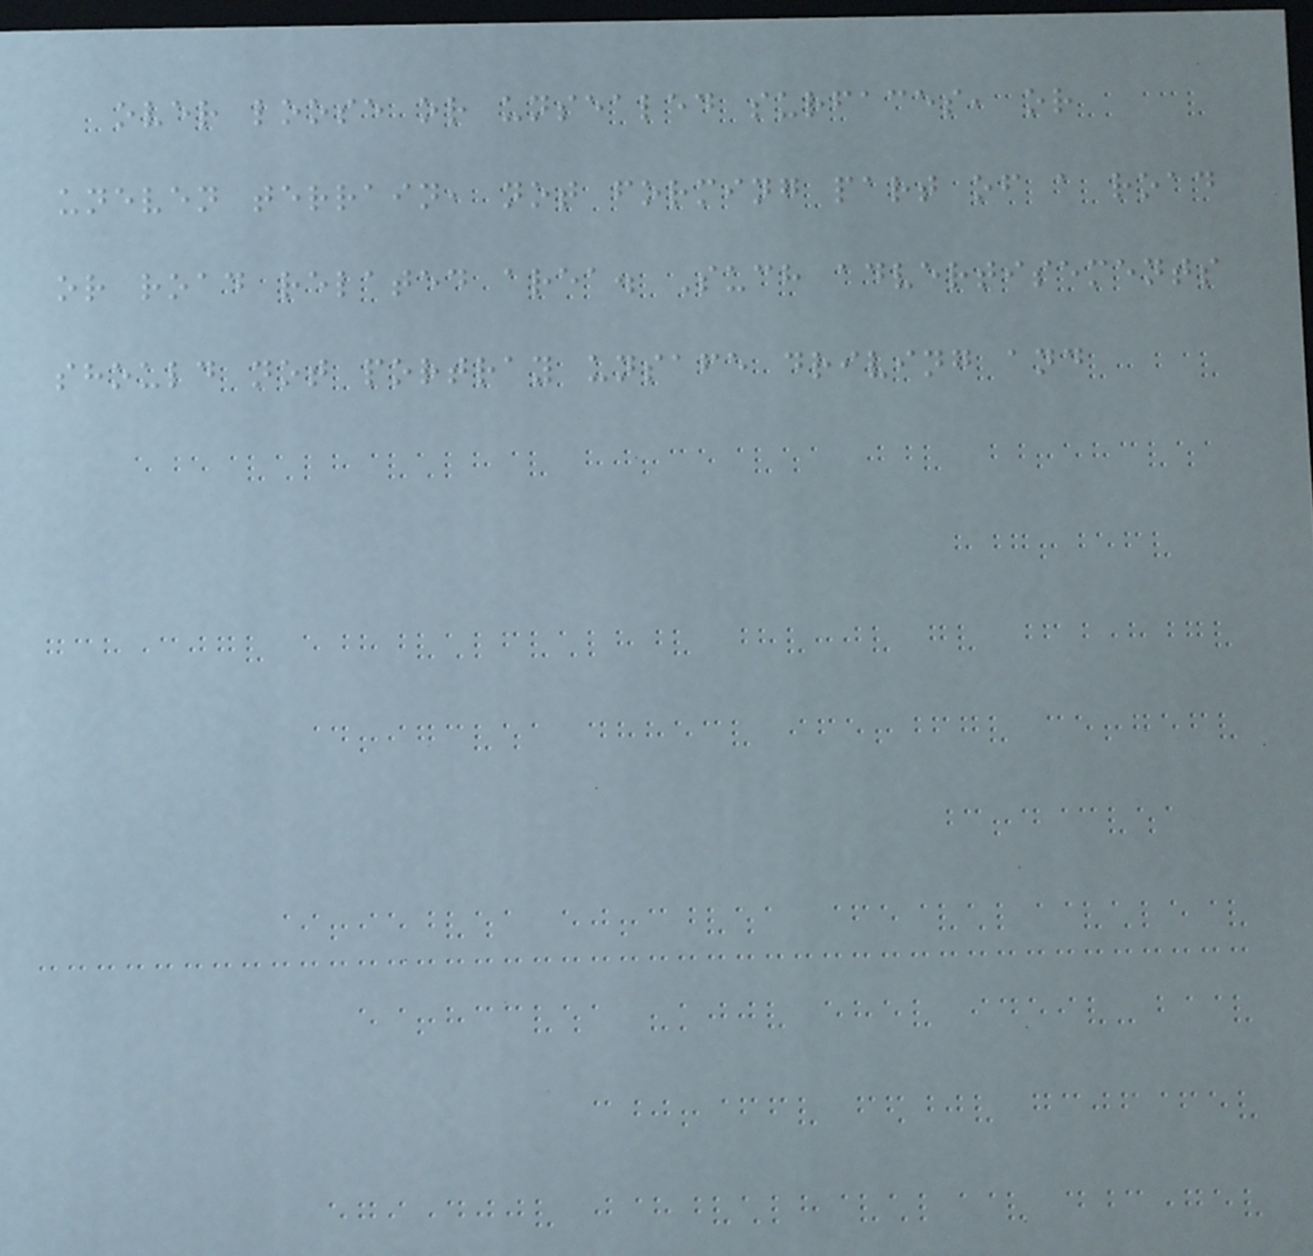over loose or unsealed surfaces, or
uneven terrain, not forming part of a road
or road related area. Such advertisements
should not portray unsafe driving and
